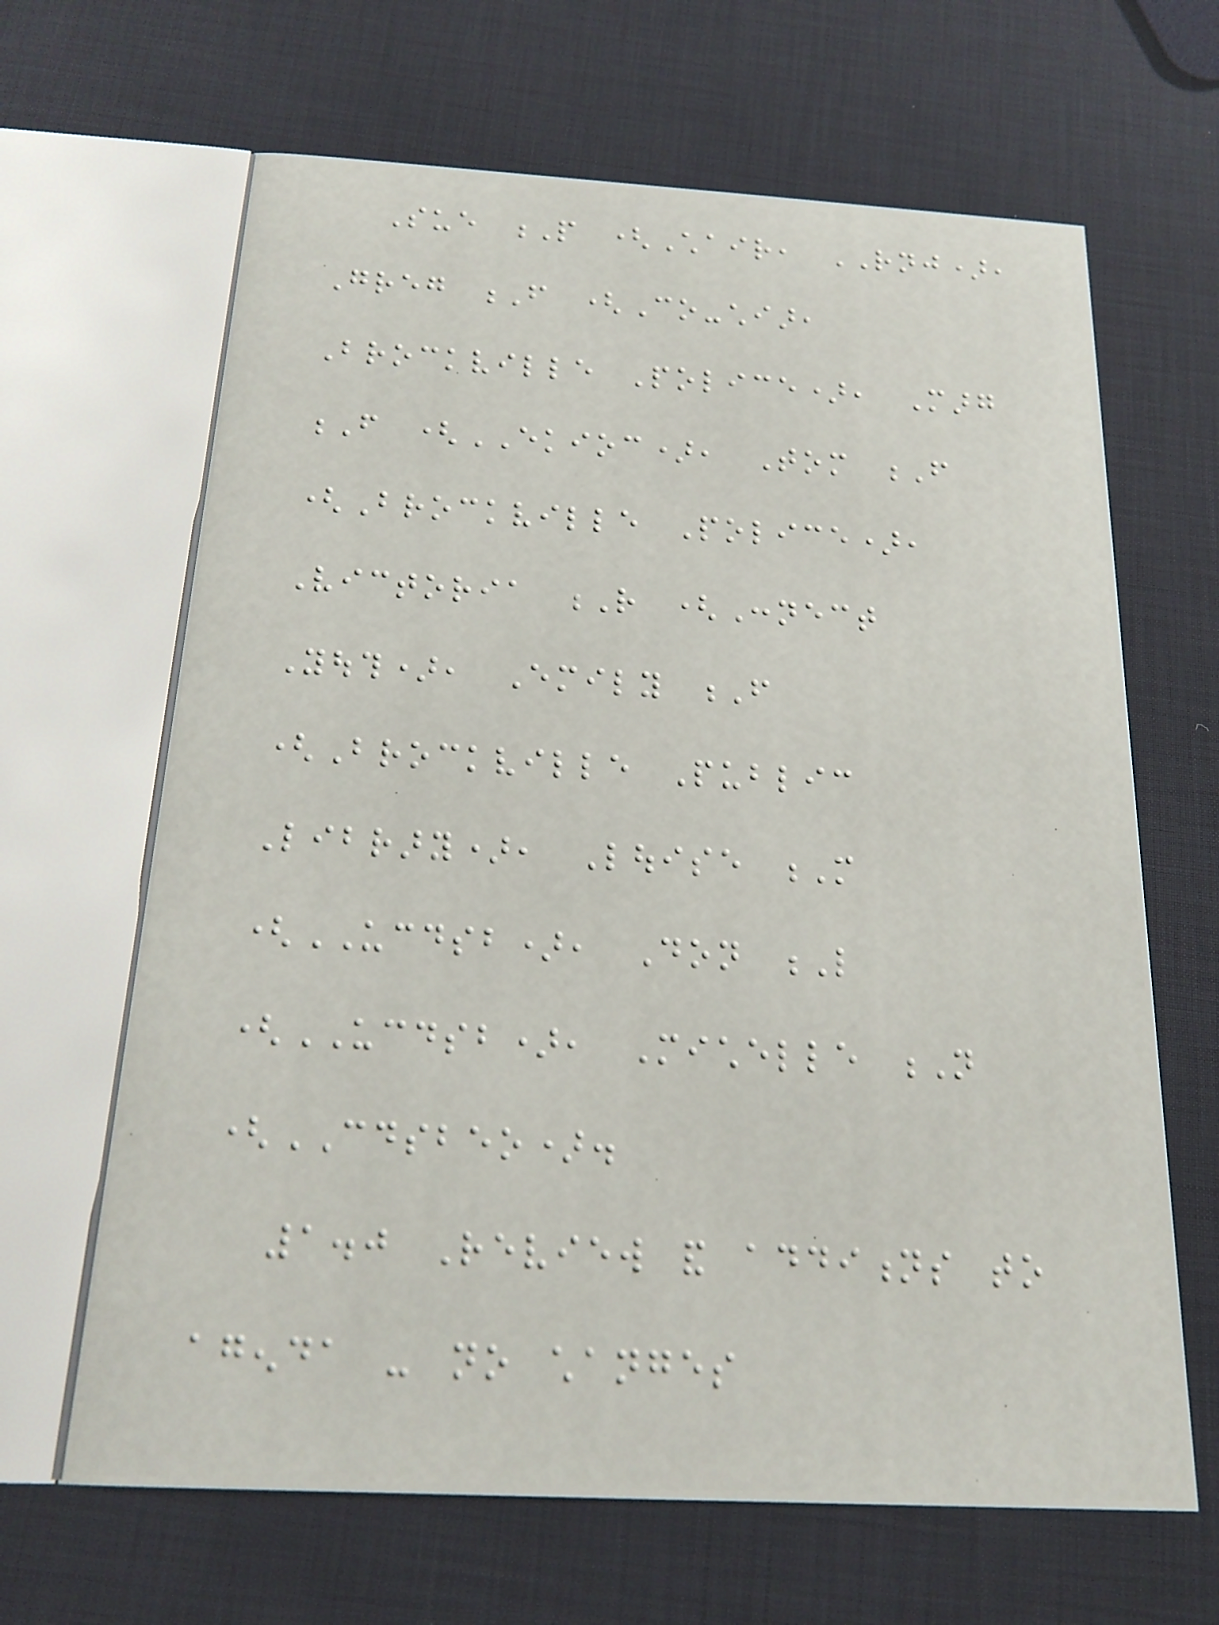Sue P (Chair, RNJ),
Greg F (Co-chiar,
Brockville Police), Marg
F (EKIOC), Tom F
(Brockville Police),
Victoria R (Connect
Youth), Emily F
(Brockville Public
Library), Louise M
(UCDSB), Don L
(UCDSB), Michelle N
(CDSBEO).
1.0 Review and additions to
agenda - no changes
